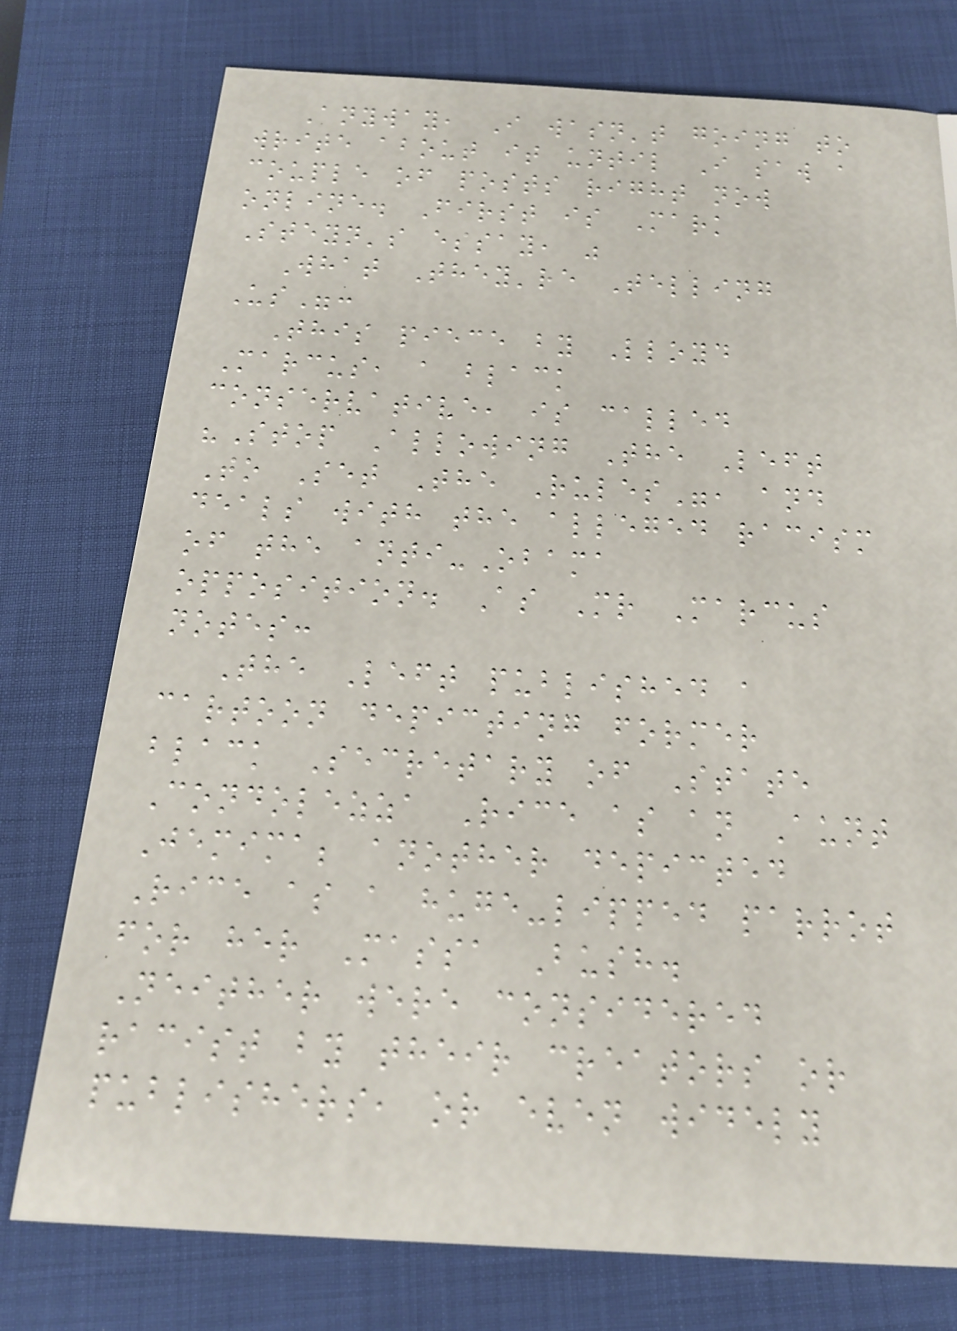Anyway, I wasn't going to
write about it until I saw a
couple of posts right now
online. First is Mark
Steyn's essay, "
What They're Telling
Us":
This piece by Lloyd
Marcus, a black
conservative, is called
"Stop Allowing The Left
To Set The Rules", and
deals with the alleged racism
of the anti-Obama
opposition. As Mr Marcus
notes:
The Left published a
cartoon depicting former
black Secretary of State
Condolezza Rice as an Aunt
Jemima; another depicted
Rice as a huge-lipped parrot
for her Massa Bush.
Neither were considered
racist by their creators or
publishers, or even widely
